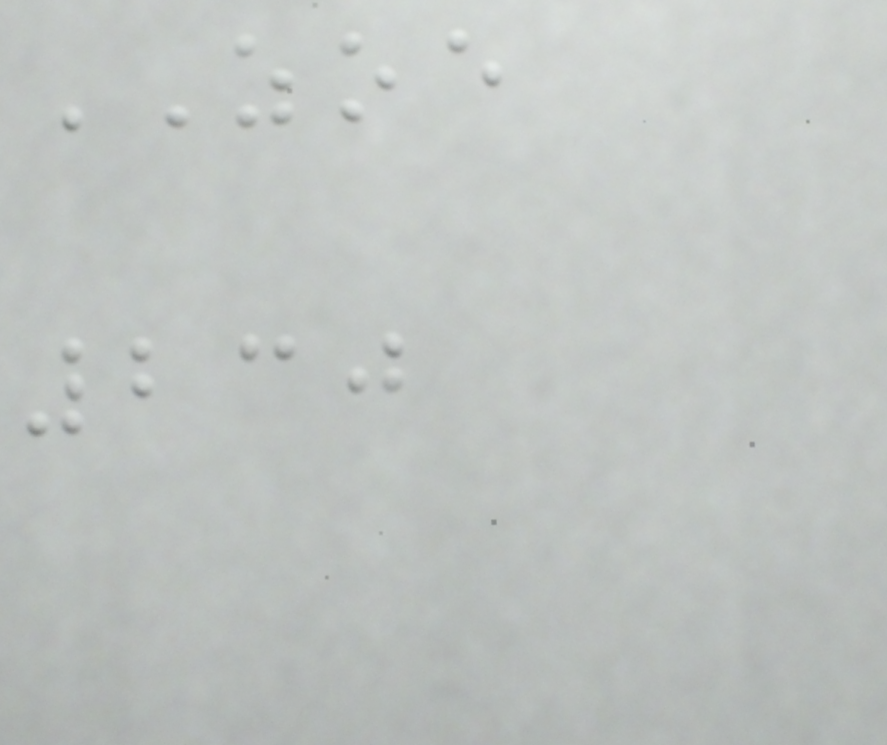ZOE
230
